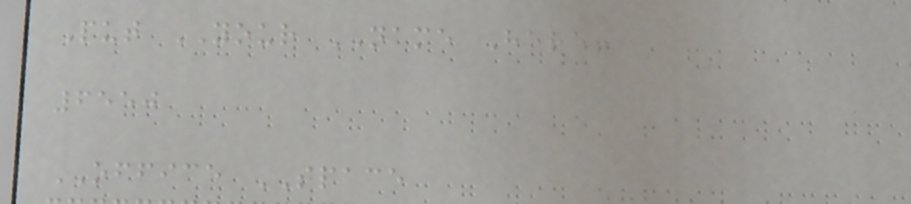Put YOUR NAME Here!
6550
OFFICE SPACE
